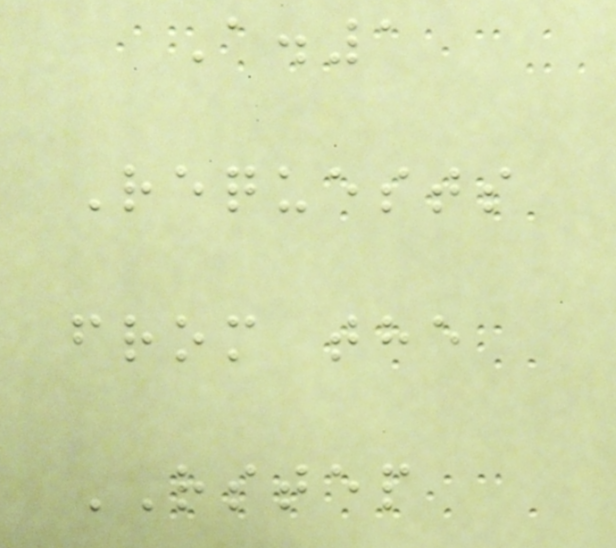A.1
Requests
from the
RSTEP
